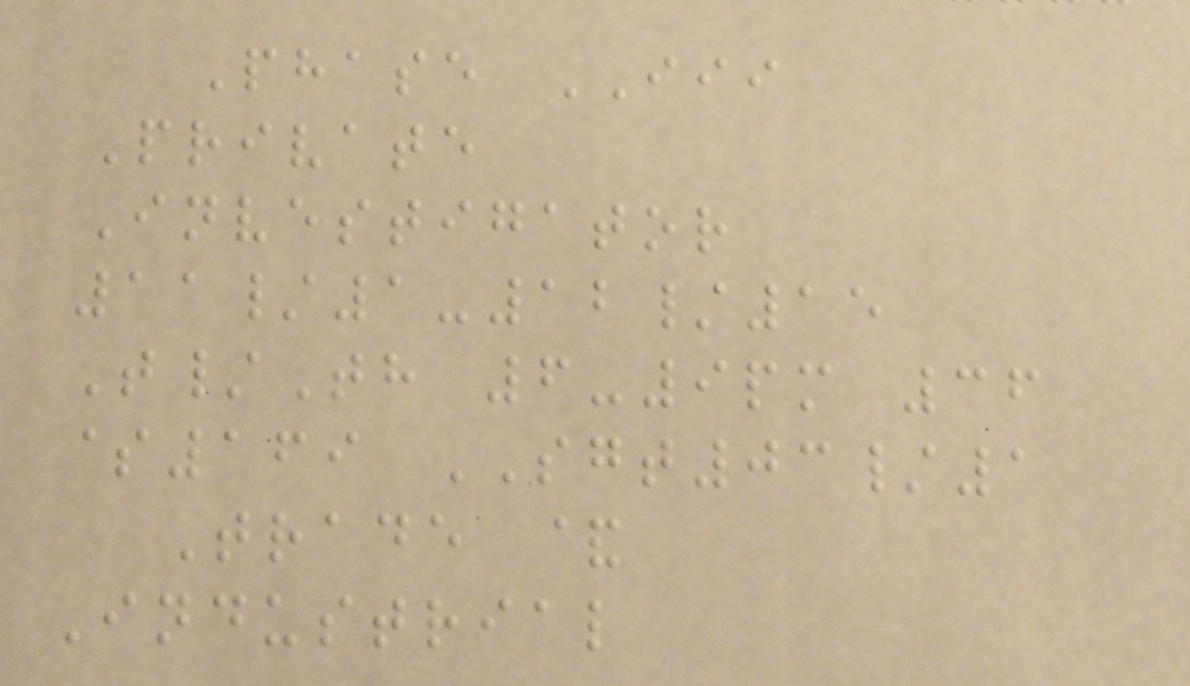Phase III
Private
Investigator
11/1-12/15
T/Th 6-9pm 36
$169 SGT03/1
Trade &
Industrial
